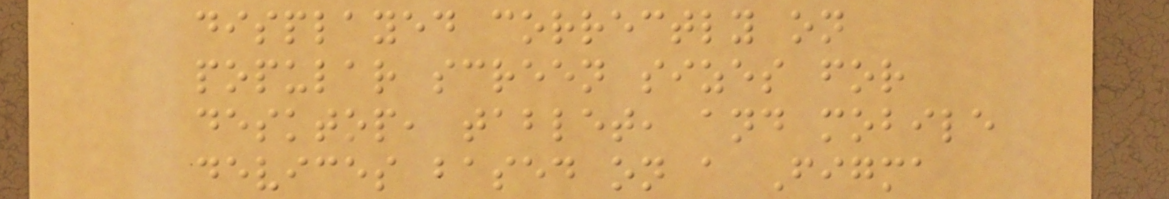displayed correctly on
popular screen sizes for
desktop, tablet, and mobile
devices based on a Figma
